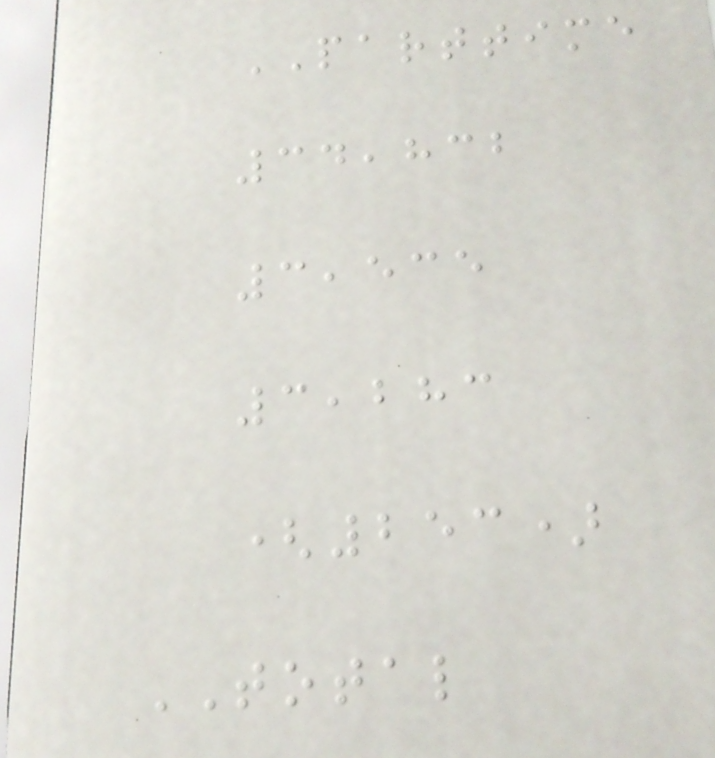PARTTIME
34,832
3,535
3,283
(253)
TOTAL
